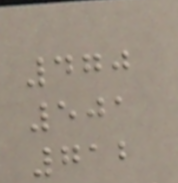470
501
712
